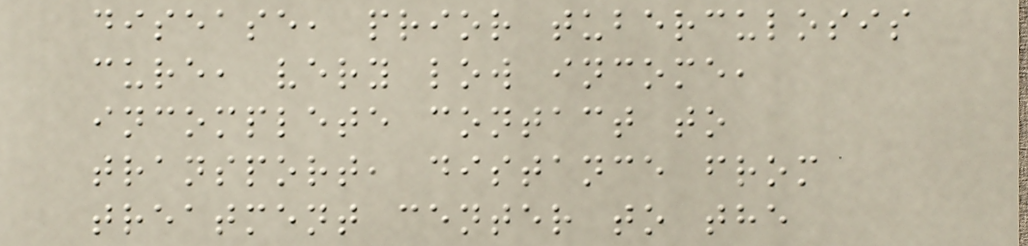disease, prior tuberculosis
cure, very low income,
incomplete contact to
transport, distance from
treatment center to the
